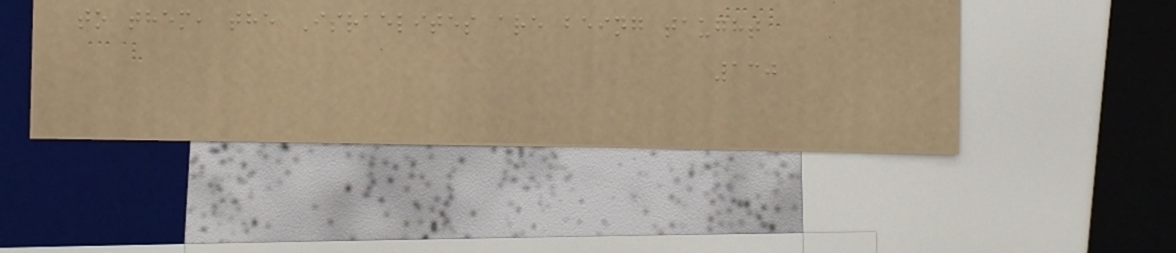to them, the Israelites are being taught
130
